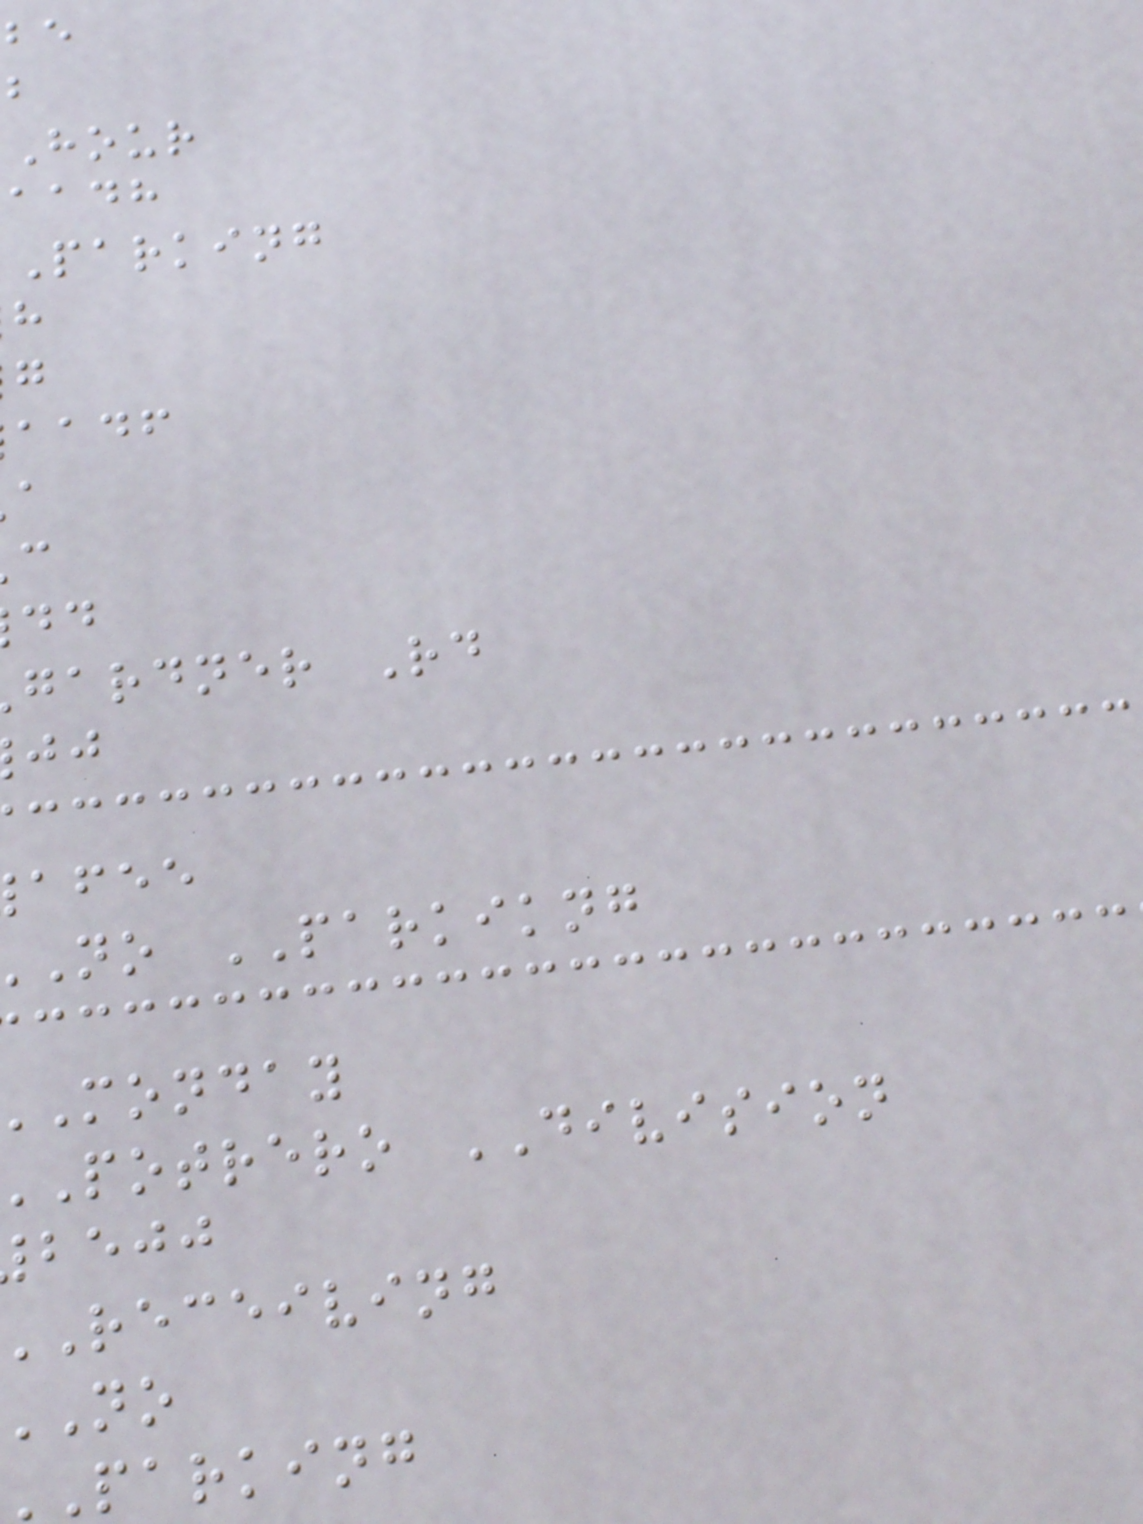hour
aadh
parking
aadf
gardner Rd
afee
no PARKIKNG
monday
potrero DIVISION
bejj
receiving
parking
